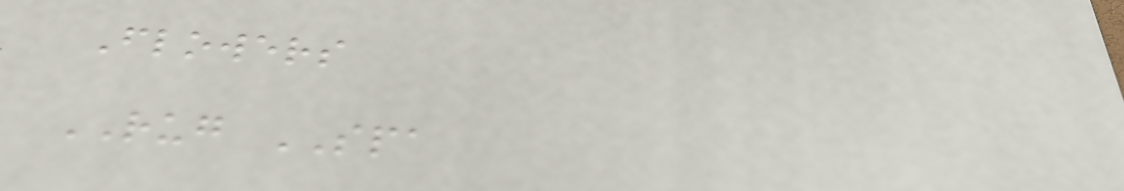Flowers
RUG SPA
